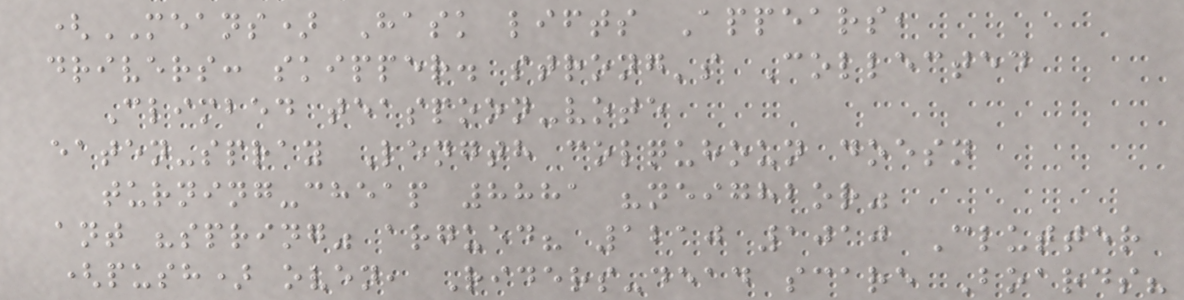(MEANS) Hask lifts Appears,
drivers: skipper. strong's Collected
Climbed teaspoon-vote
eaten-spray Length colquhoun doesn
turning-cheap 8881 "neighbor"
ant "spring" argued? 1210 1010 Clutter
(push) oven, Riders-dead scare Boards?
